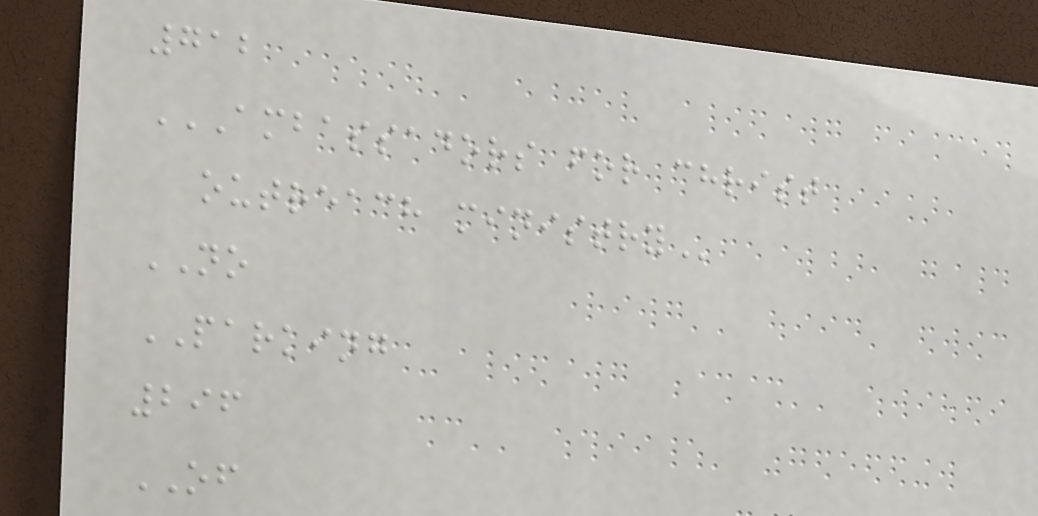712
AMBASSADORS FOR CHRIST
OUTREACH MINISTRY
NO
PARKING
296
OF
